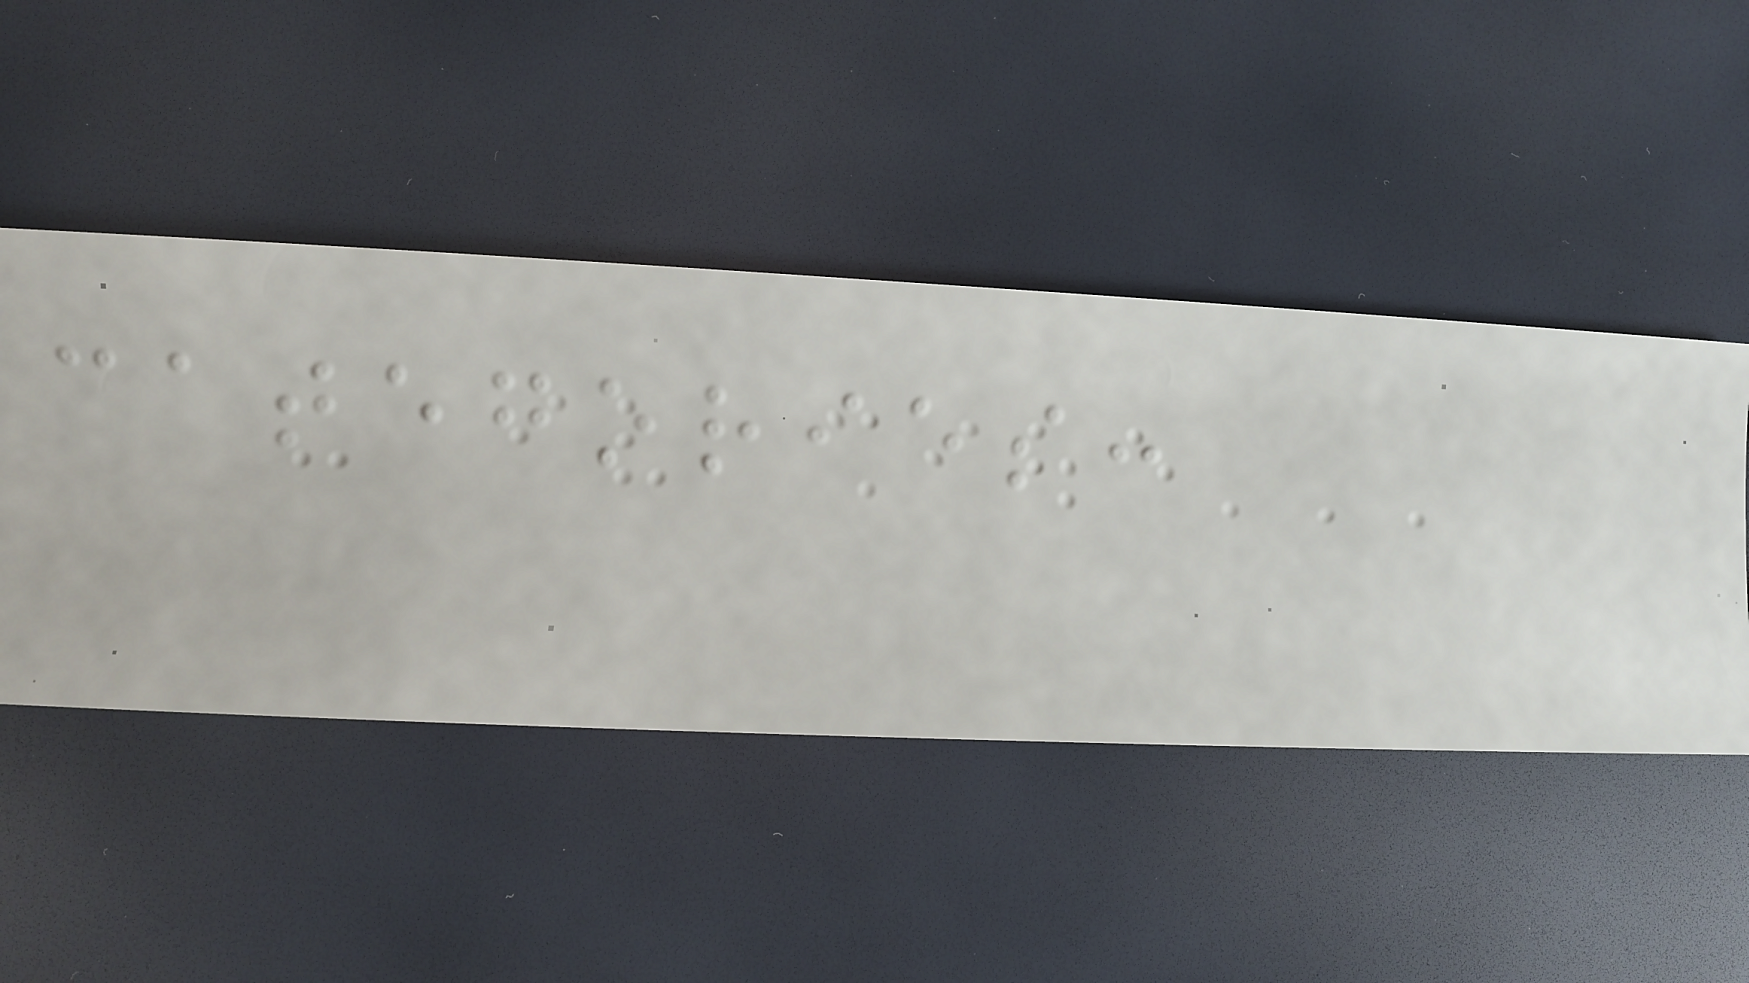categories:
